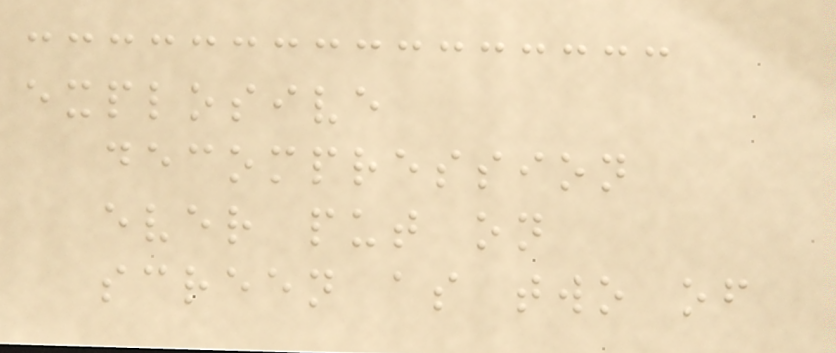explosive
decompression
ever put on
screen as two of
